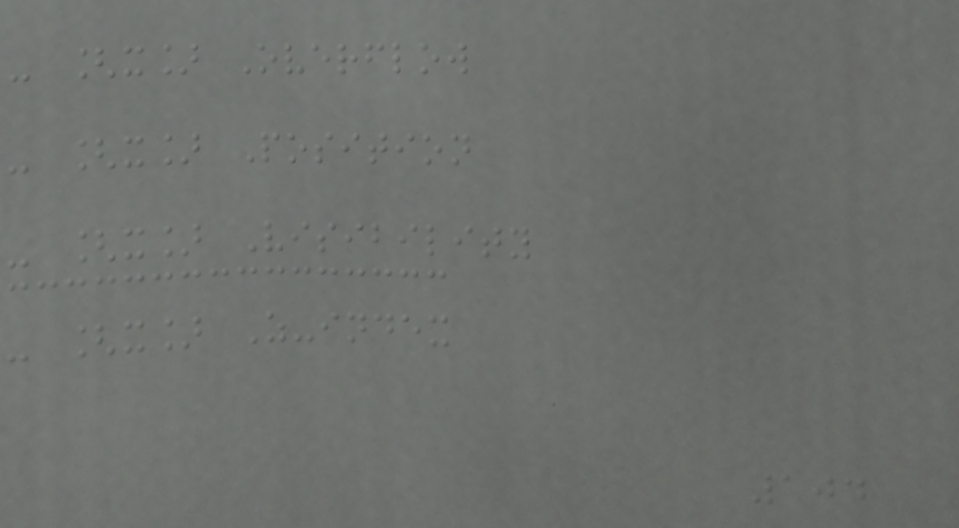- [x] Overflow
- [x] Position
- [x] Visibility
- [x] Z-index
104
